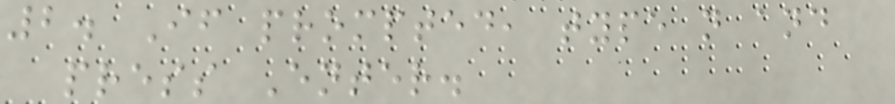2. If prompted, type n and
press Enter.
